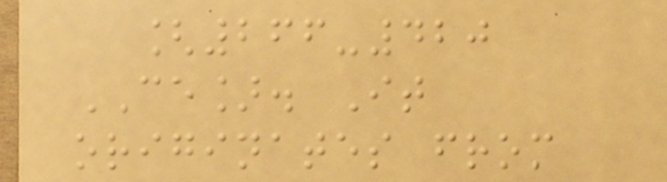[266-420
CE]. It
originates from
